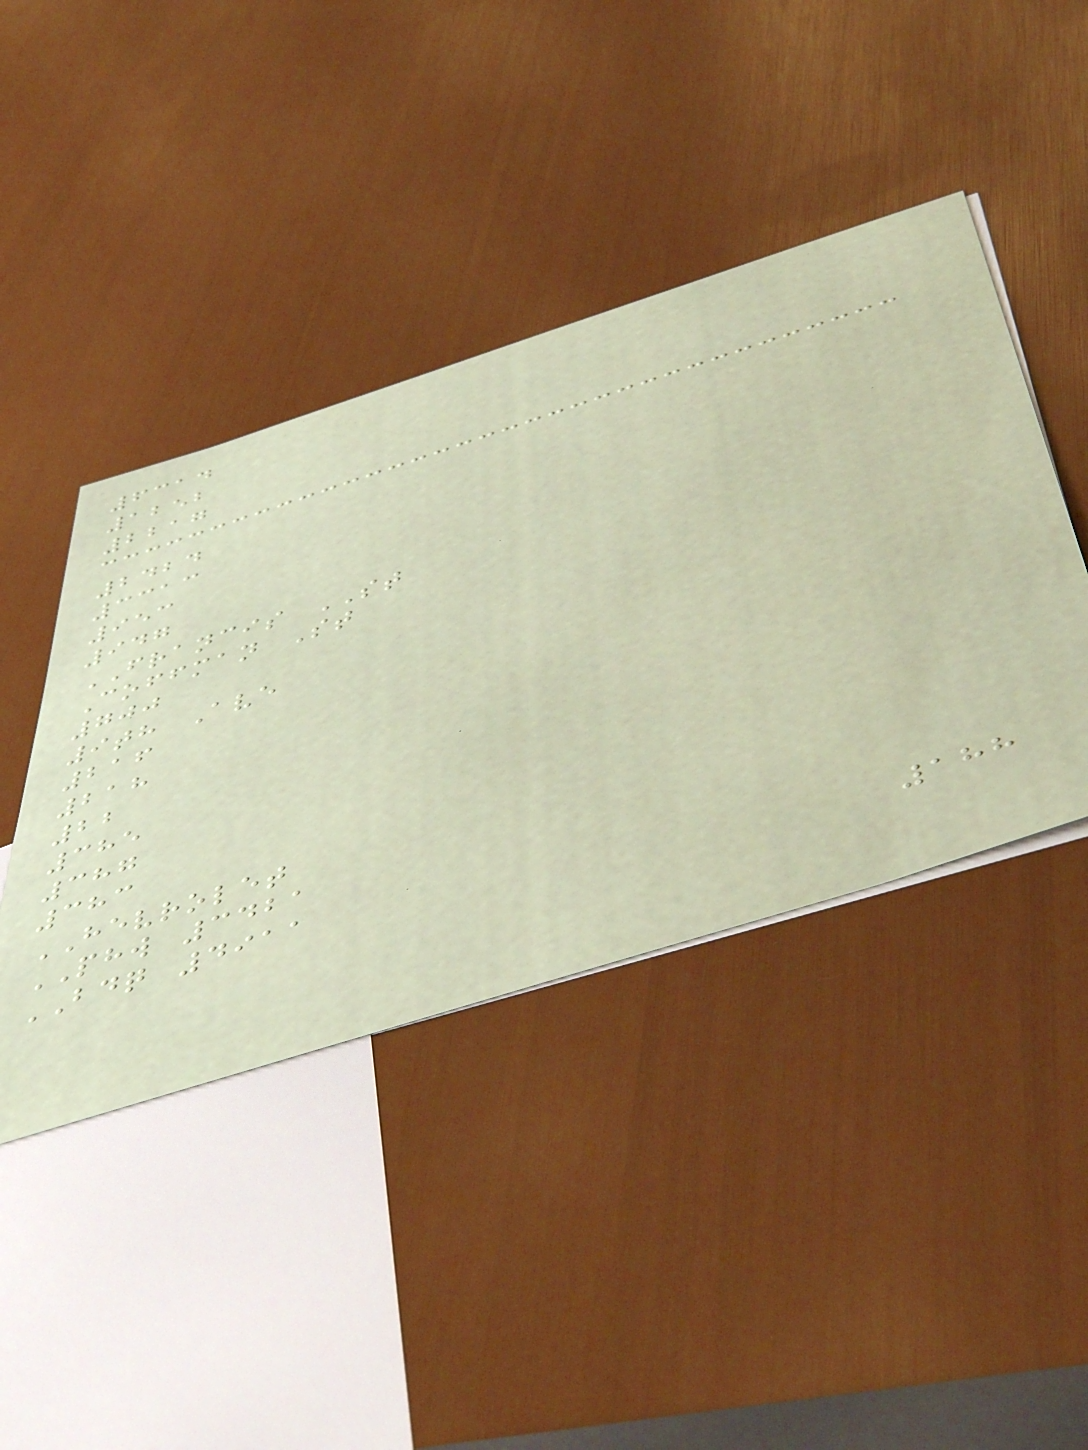6314
1252
2217
2424
3313
953
947
FRANCIS ST
Coffman St
700
9th Ave
216
218
22
385
387
383
HEVROLET
PHW 3421
BDQ 4911
188
